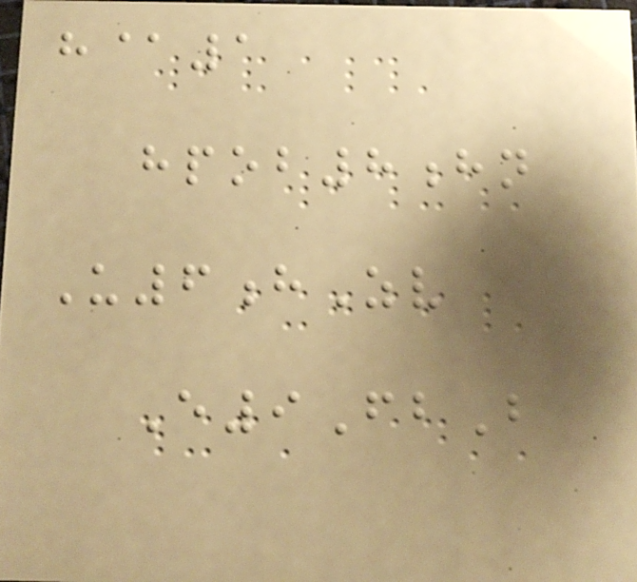h@1
hpob8hn
U6hZv
E9FbB
